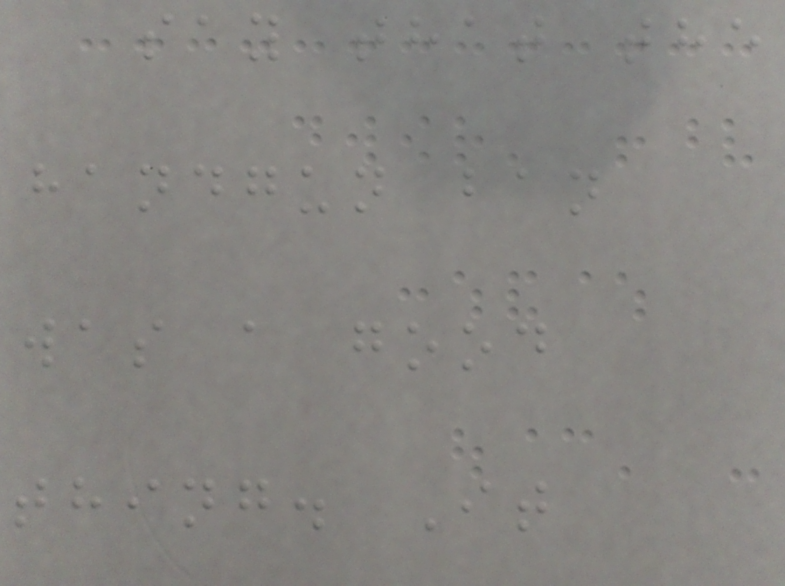say that the
handgun ban
was a good
thing. It
